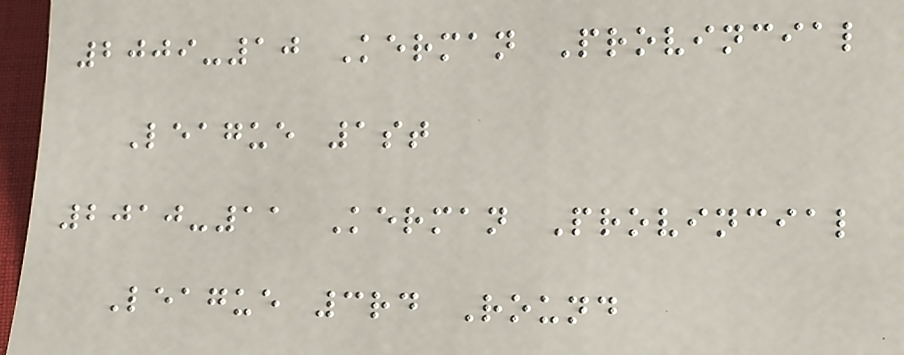2009-10 Kerman Provincial
League 1st
2010-11 Kerman Provincial
League 3rd Round
